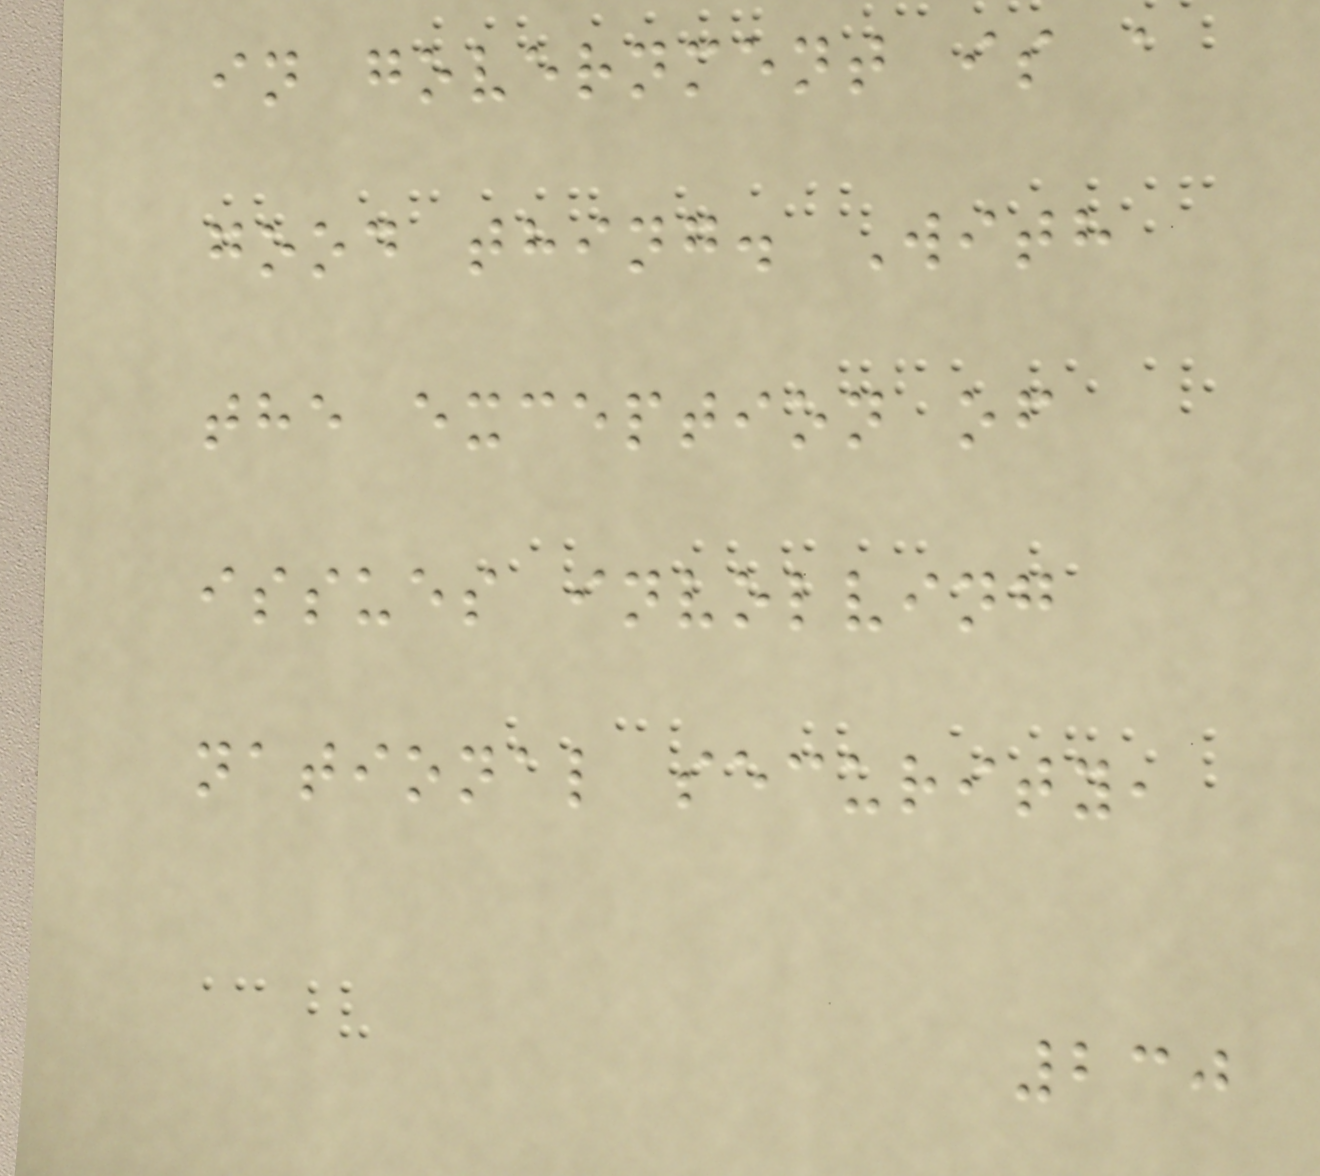in government is a
good thing. With
the exception of
issues involving
national security,
230
